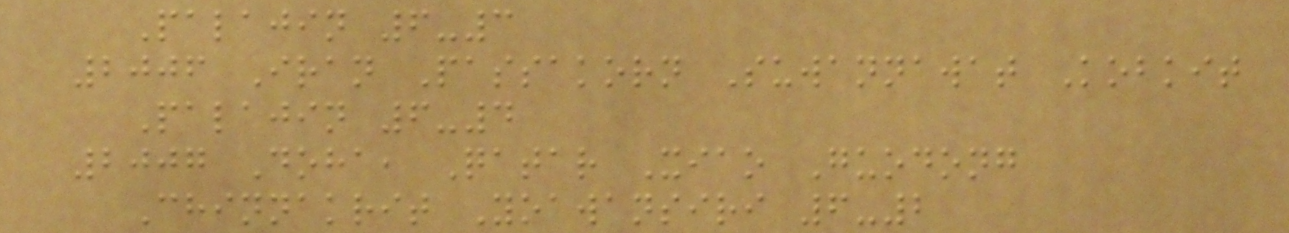Palajin 6-3
2006 Iran Passakorn Suwannawat Kobkit
Palajin 6-4
2007 Doha, Qatar Xiao Guodong
Chinnakrit Yoawansiri 6-2
